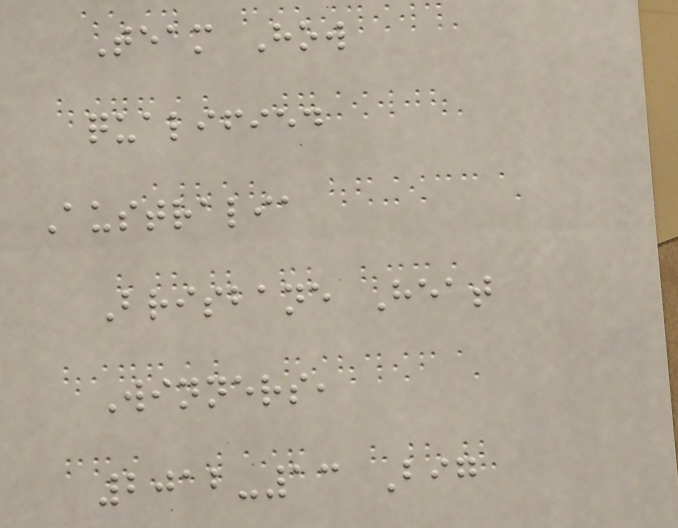Team How
qualified
Australia
Brisbane Heat
Winners,
2012-13 Big
